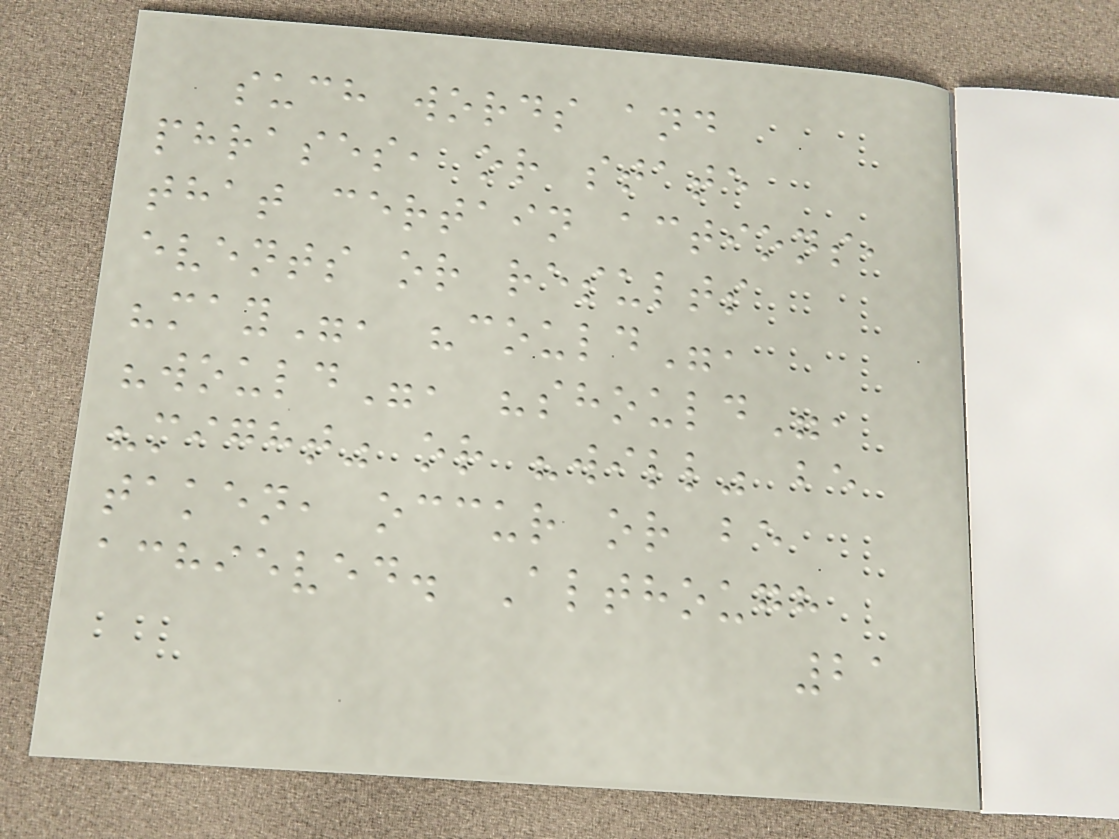such words and
phrases, or state
that certain actions,
events or results
"may", "could",
"would", "should",
"might" or "will" be
taken, occur or be
achieved. Although
21
